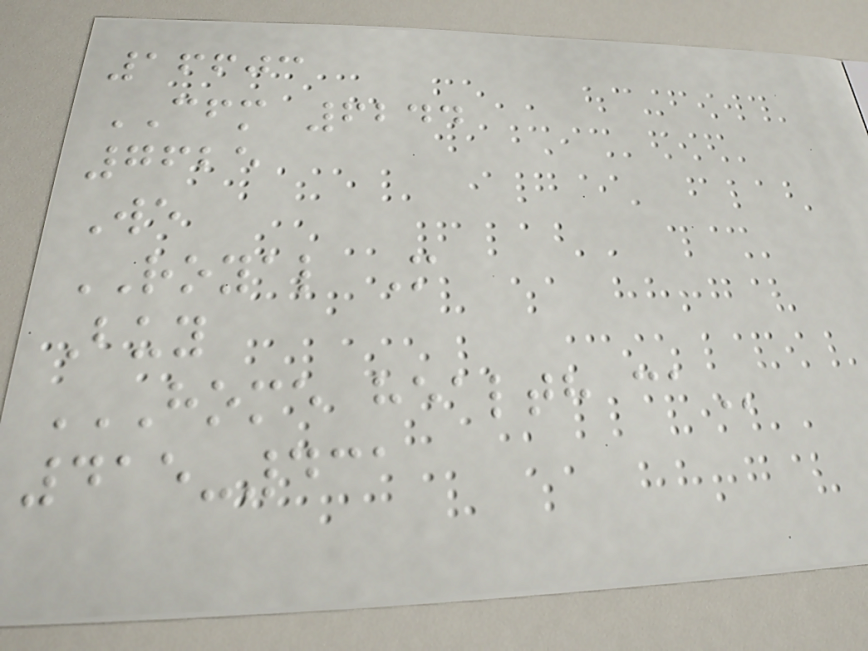16603
CFM 6244
7625
We
ROYAL M
Buy
HOME HEALTH CA
415-431
